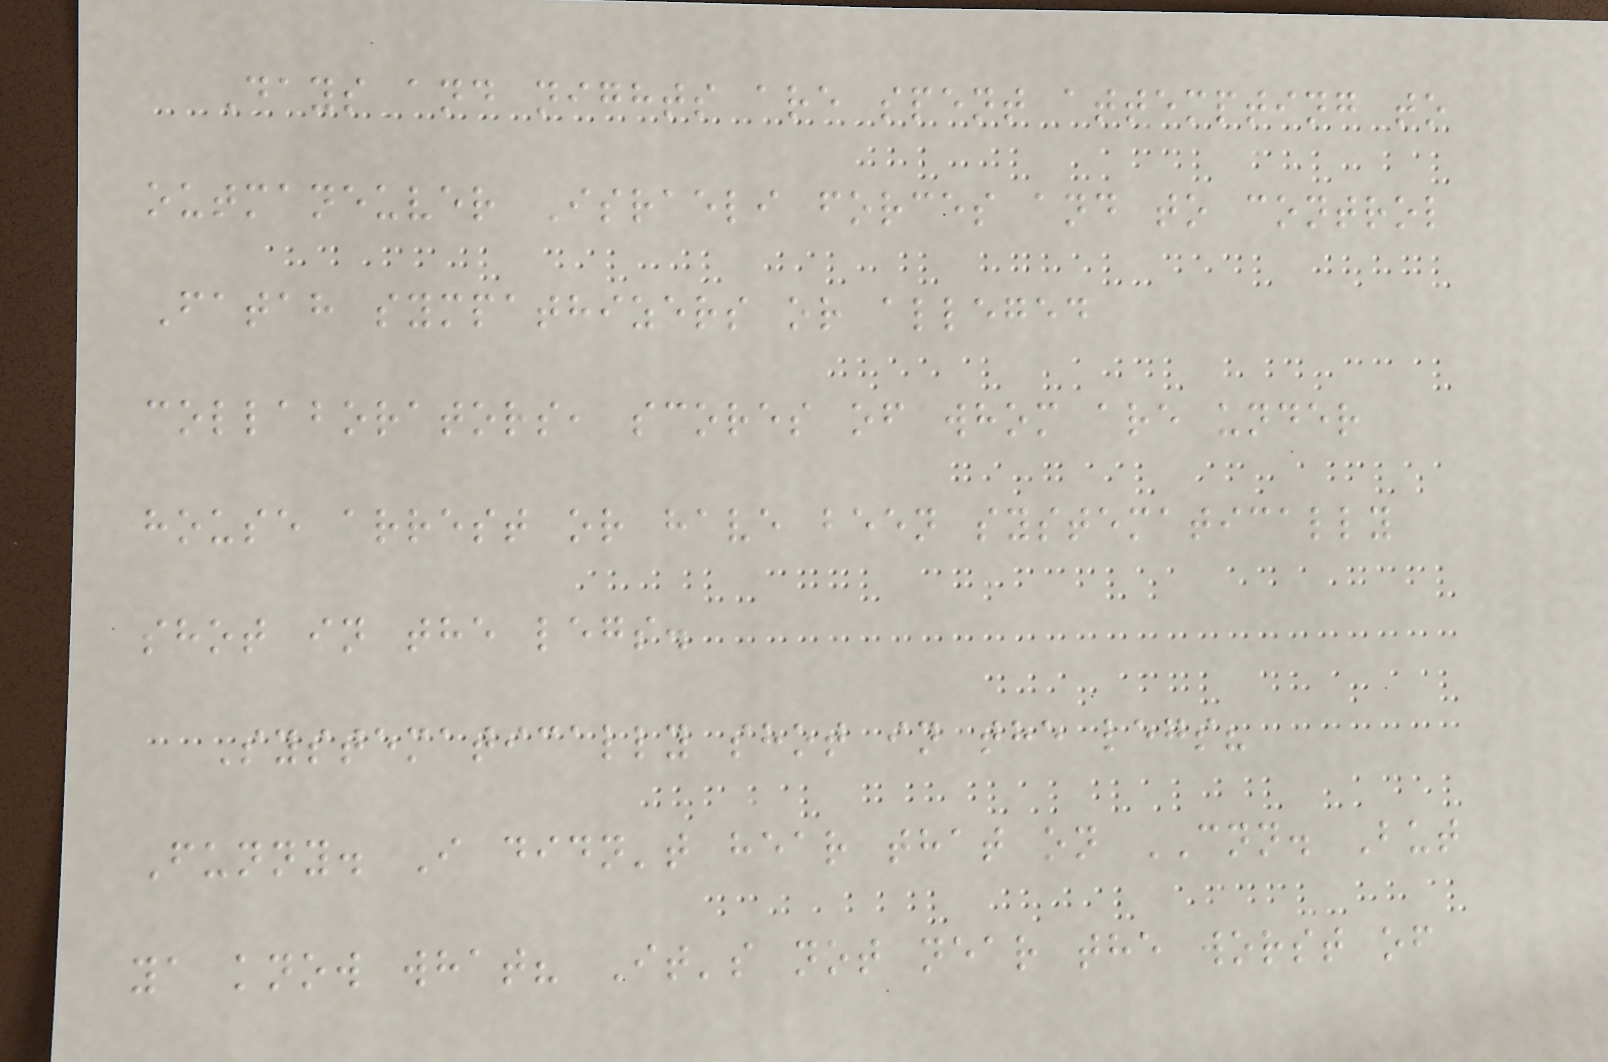Days and nights are spent attempting to
outmaneuver Israeli forces and to control
Fatah sympathizers or alleged
collaborators, scores of whom are under
house arrest or have been systematically
shot in the legs.
Systematically shot in the legs?
Funny. I didn't hear that on CNN. But
ya know what? It's not near the worst of
